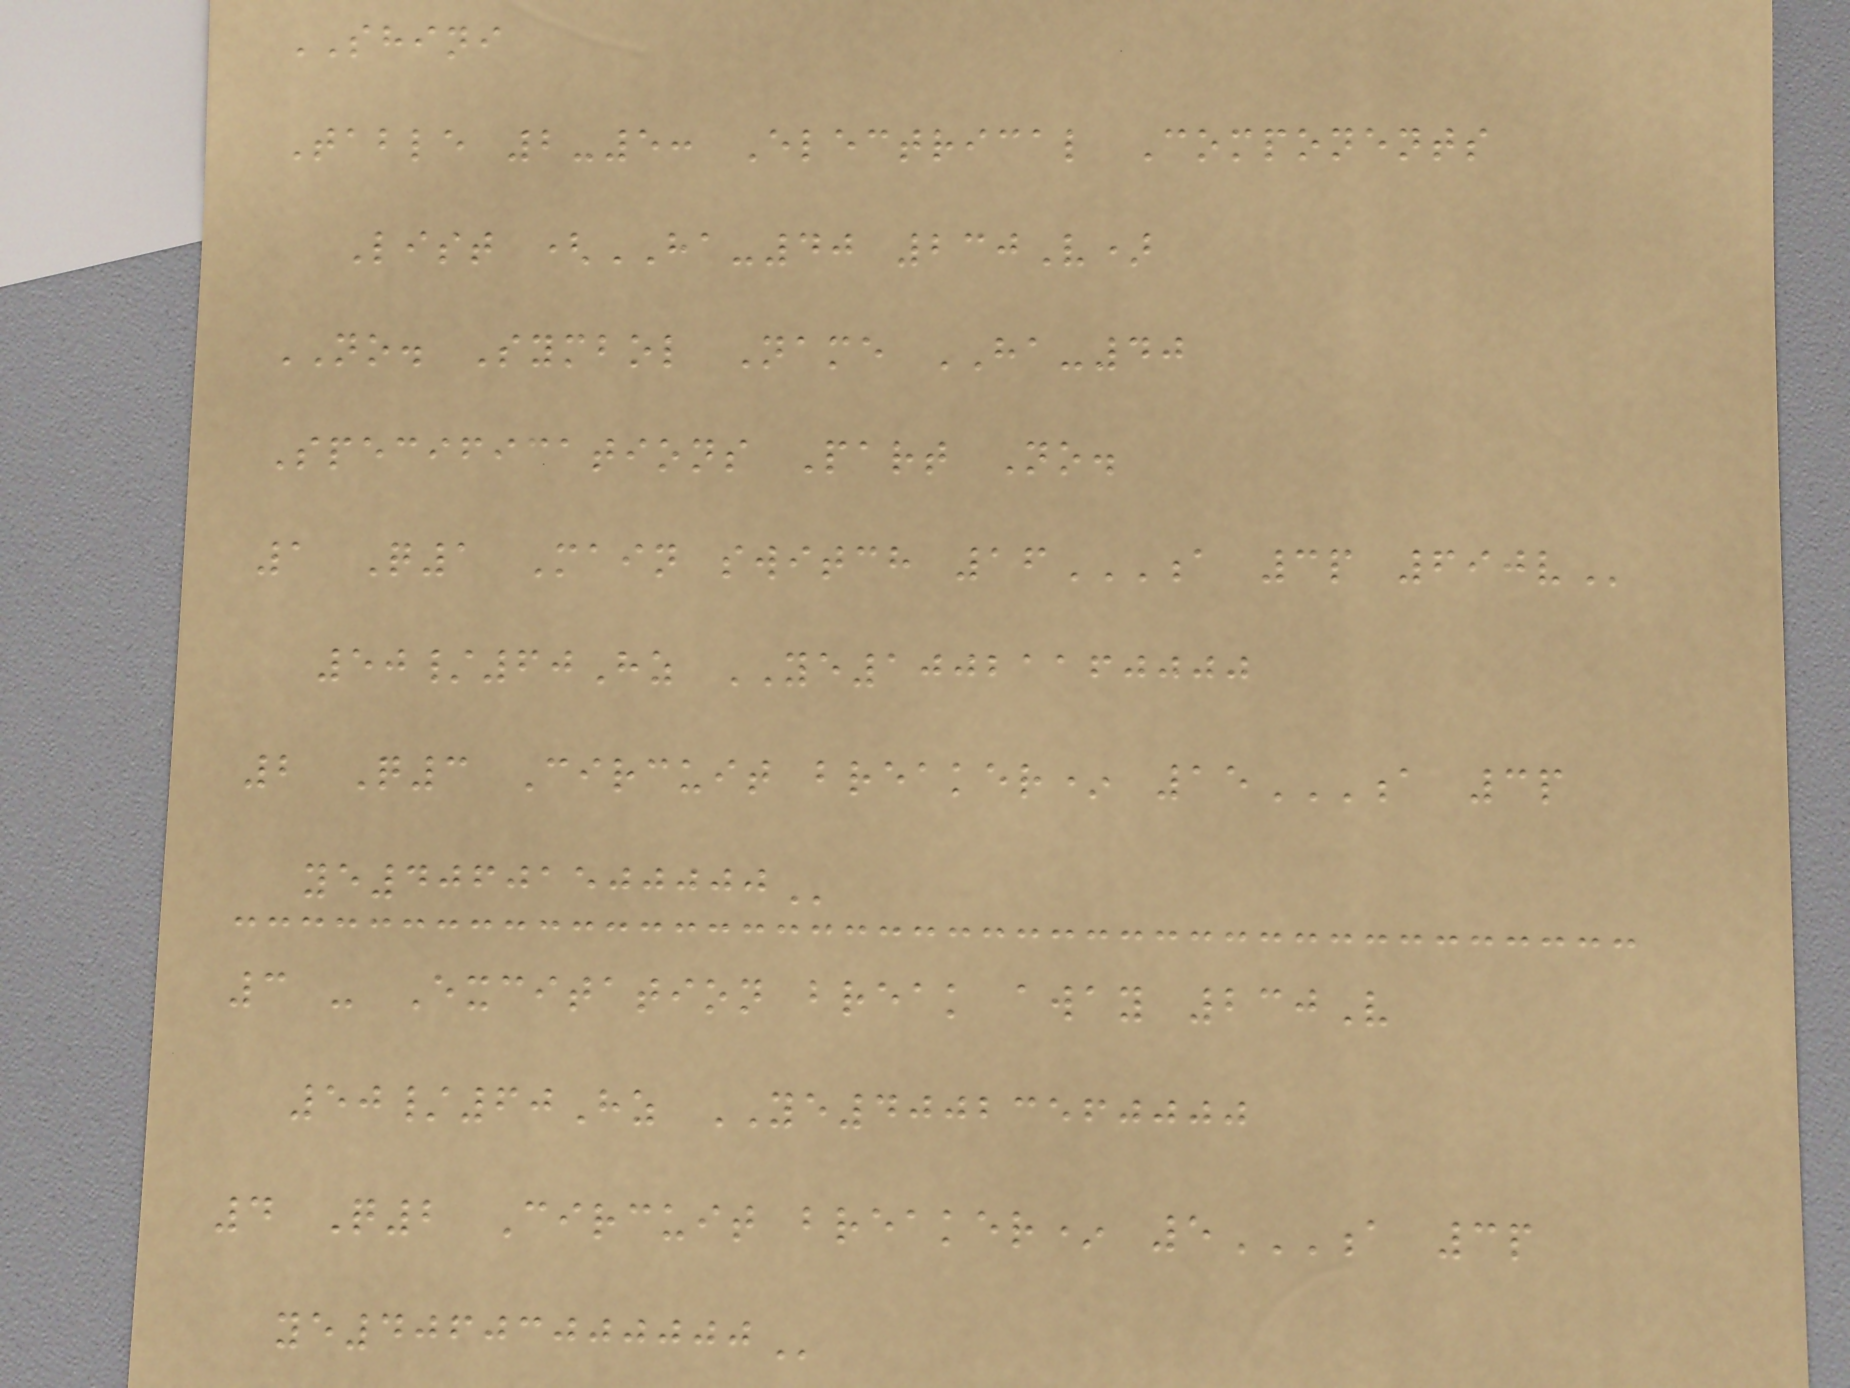SHINI
Table 2-5: Electrical Components
List (HA-40 230V)
NO. Symbol Name HA-40
Specifications Part No.
1 Q1 Main switch 16A 3P 690V
50/60Hz YE10021160000
2 Q3 Circuit breaker* 15A 3P
YE40601500000
3 - Excitation break away 230V
50/60Hz YE40023560000
4 Q2 Circuit breaker* 5A 3P
YE40603000000
